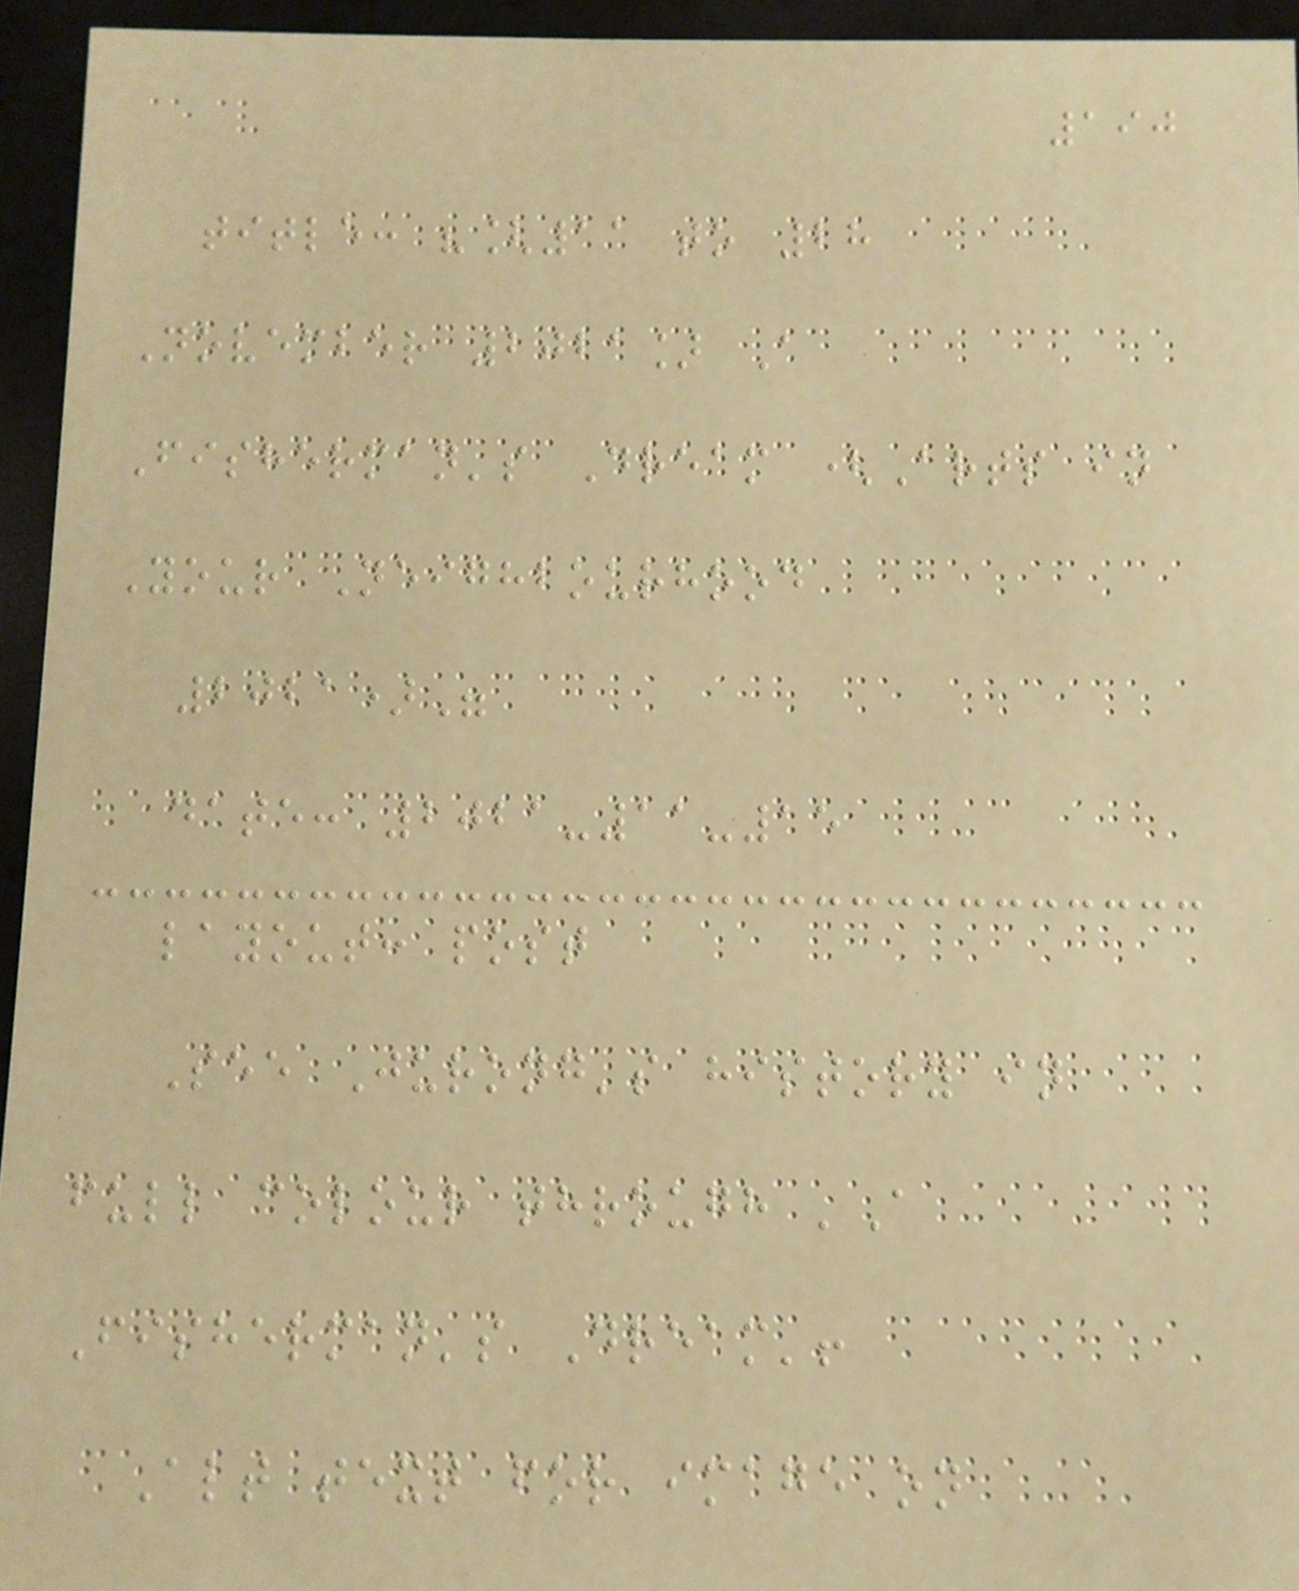190
title: "[11 to 28
November 2021] A
Fisherman's Dream (Arts in
Your Neighbourhood
2021)"
date: 2021-11-15
layout: post
See Jurong's history in
full colour through 'A
Fisherman's Dream'!
Alt text for image on
